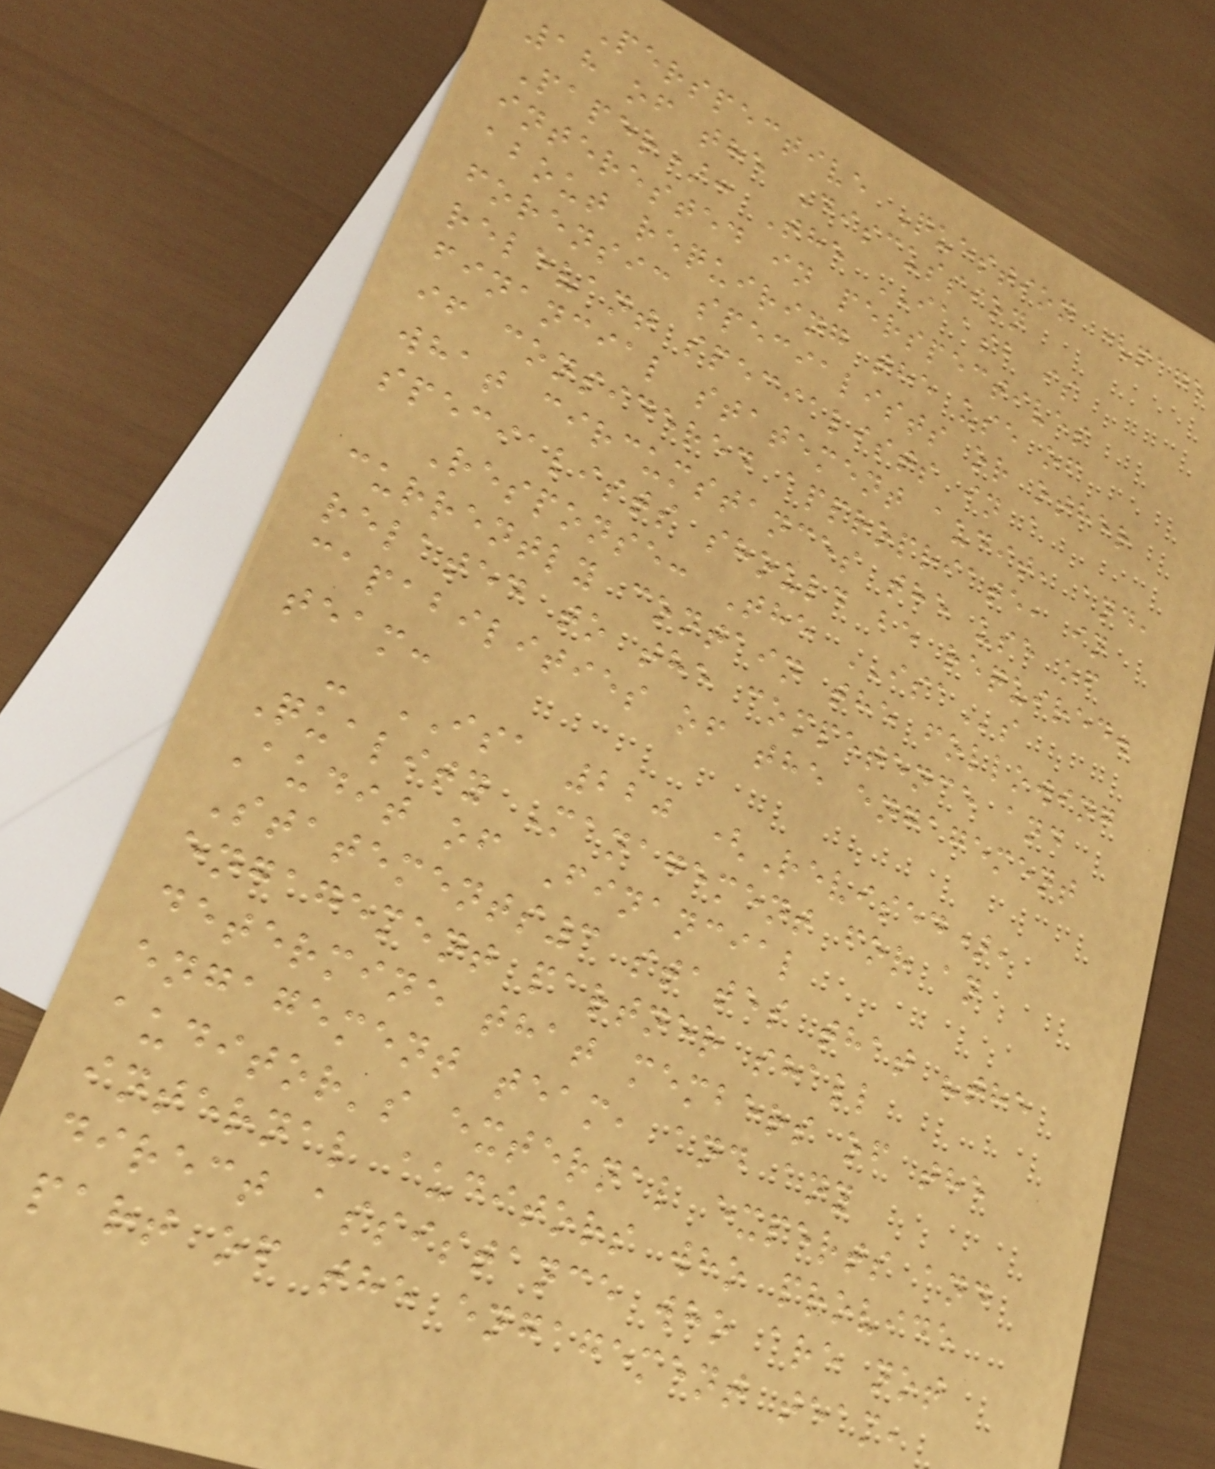Perspective Question (page
18 of the Discussion
Paper): The IAASB is
interested in perspectives
about requiring the use of
forensic specialists or other
relevant specialists in a
financial statement audit, and,
if considered appropriate, in
what circumstances the use of
specialists should be required.
Response: The ISAs
currently contain the following
related to the competence and
capabilities of the engagement
team:
- ISA 220 (Revised),
Quality Management for an
Audit of Financial
Statements3 states that "the
engagement partner shall
determine that members of the
engagement team, and any
auditor's external experts and
internal auditors who provide
direct assistance who are not
part of the engagement team,
